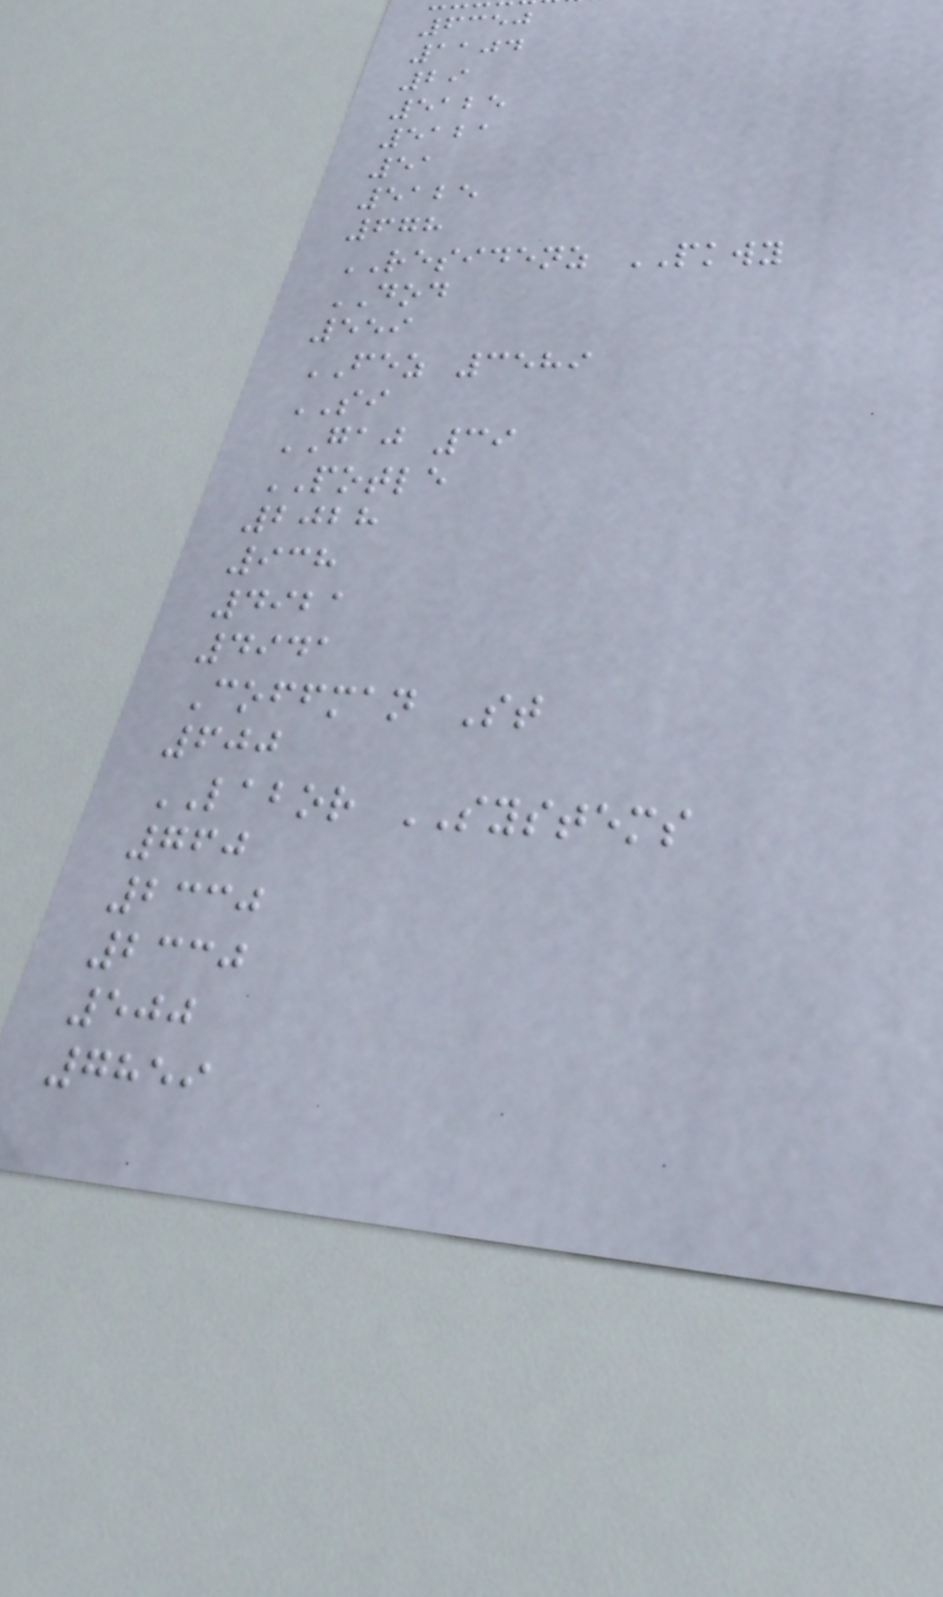6350
1104
29
5125
5121
51
5125
678
RESIDENZ PKWY
DOD
559
FEZ 3589
SI
GAJ 39
POTLE
2028
938
4921
4941
Coffman St
600
LABOR SYSTEMS
760
2330
2330
500
7859
